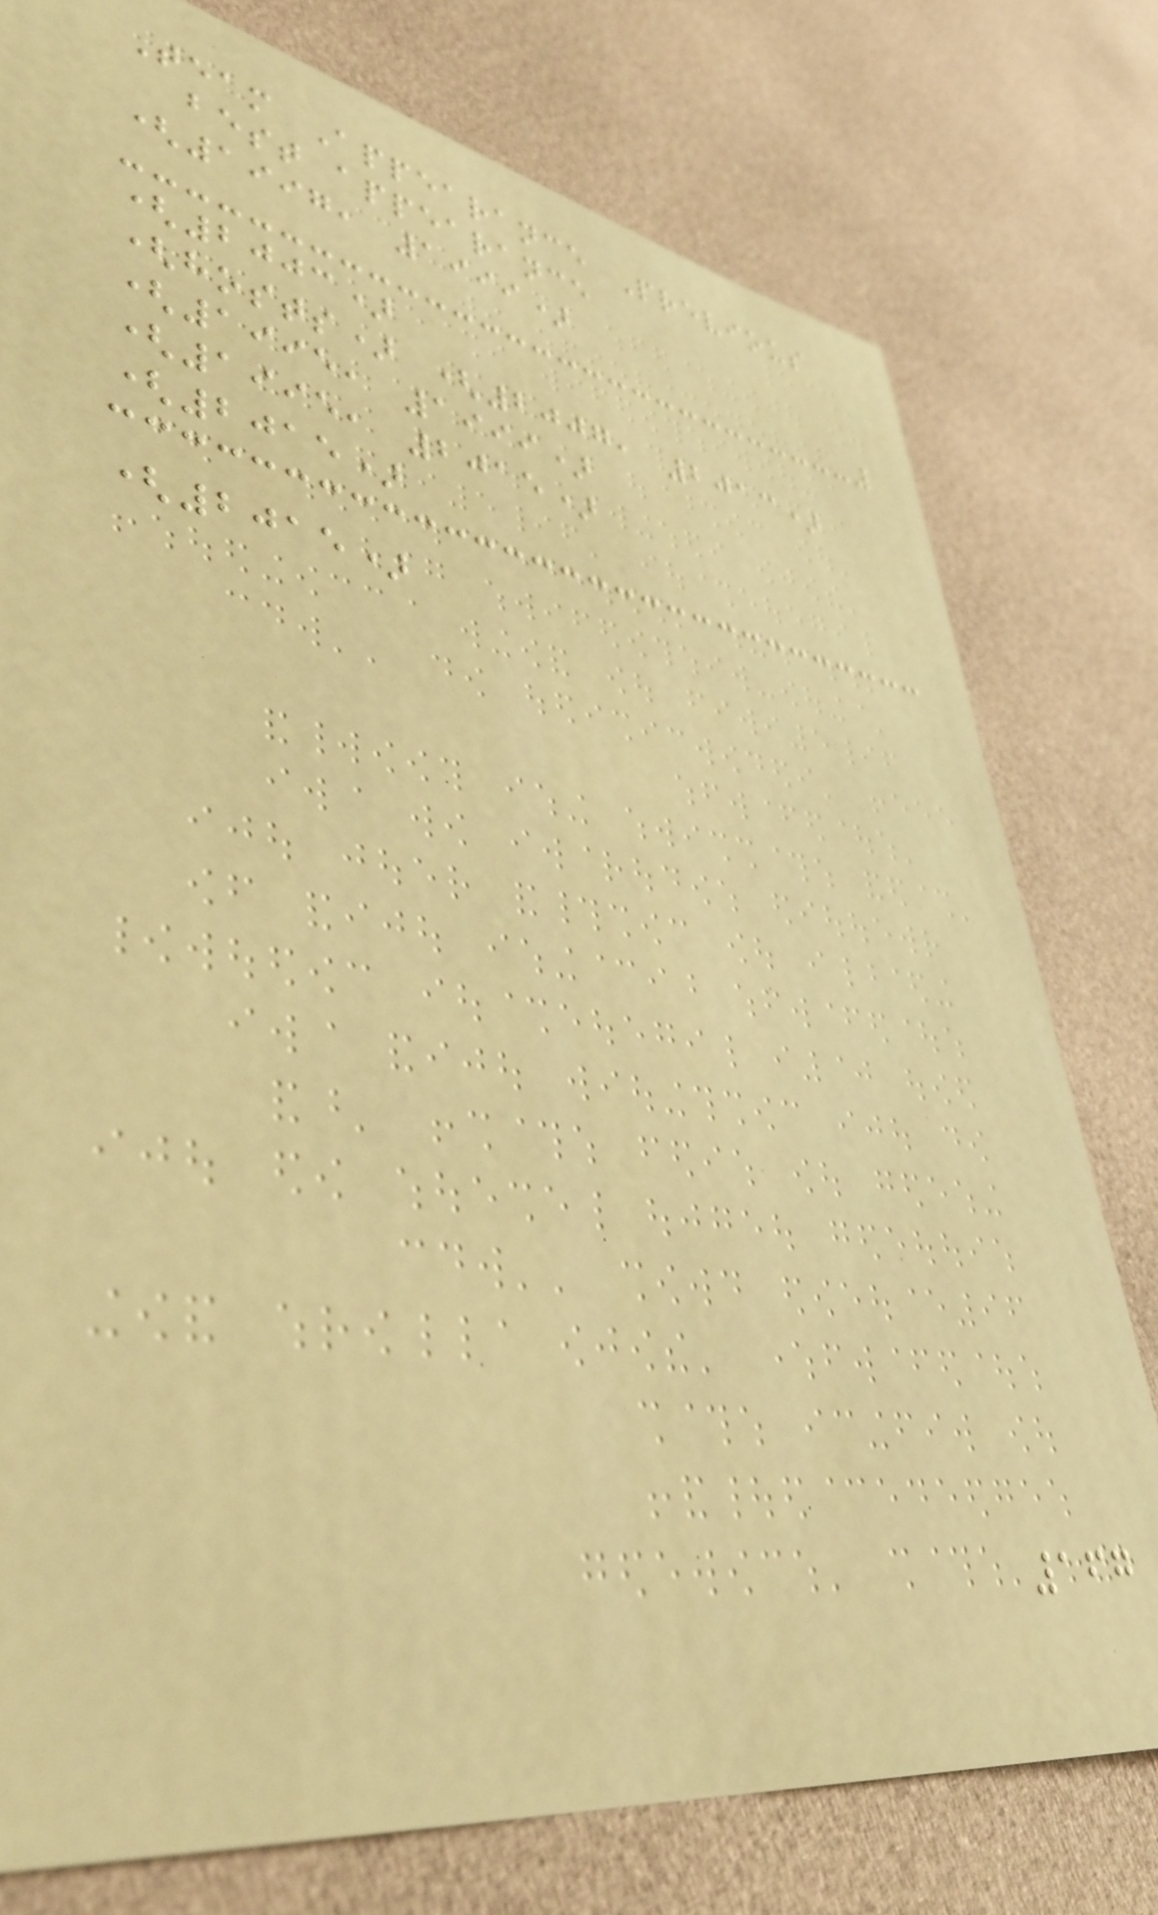Team Appearance Previous
best appearance
(1997, 1999)
(2003)
(hosts) (2007, 2013)
(1995, 1999)
(1995, 2015)
(2015)
(2015)
167
